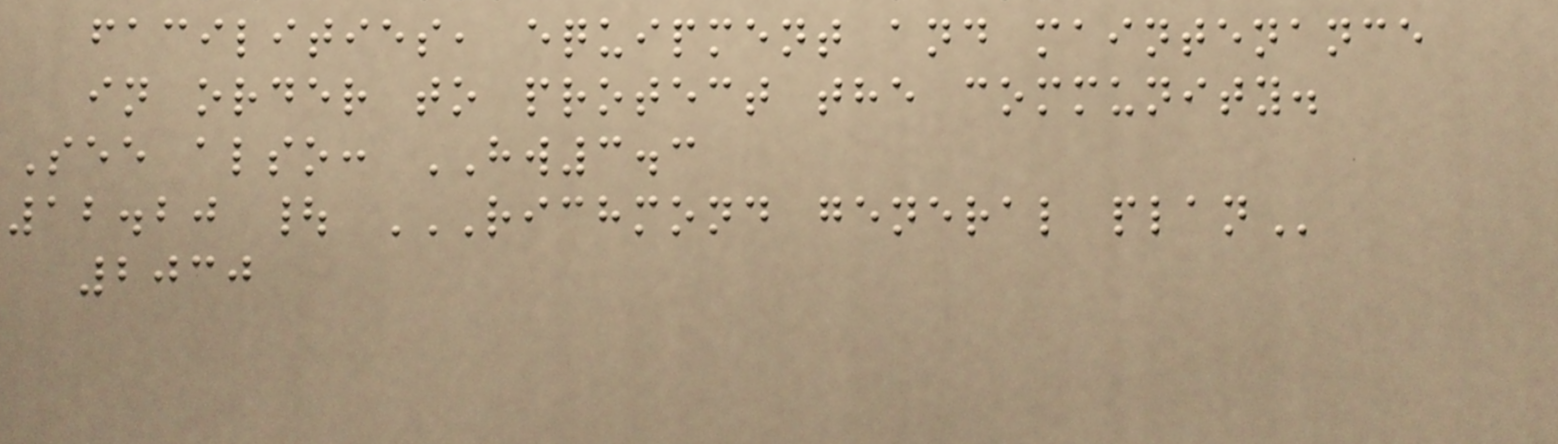facilities, equipment and maintenance
in order to protect the community.
See also: HW3.3
12.20 | RICHMOND GENERAL PLAN
2030
